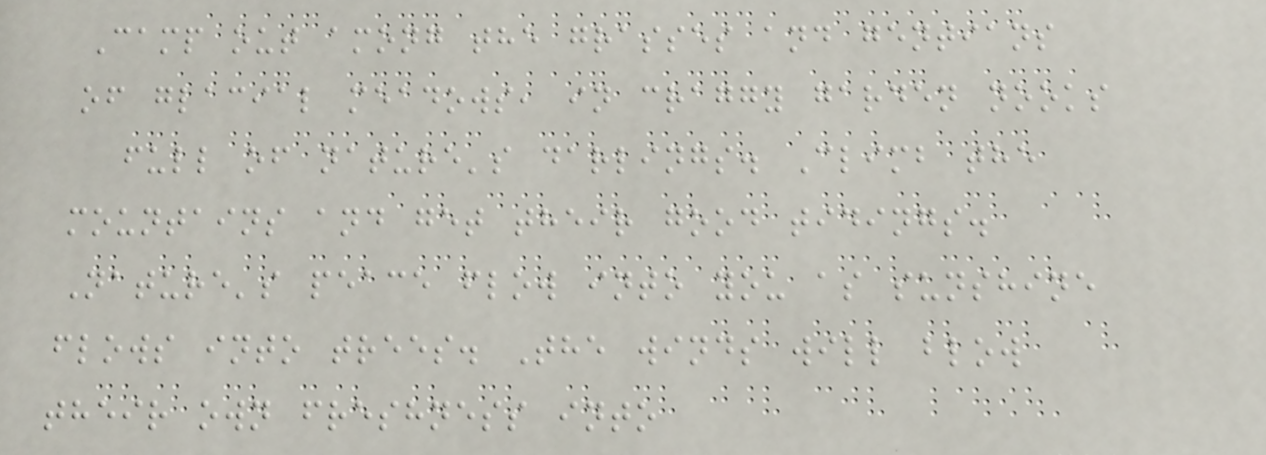Camp out among the grasses and gentians
of glacial meadows, in craggy garden nooks
full of nature's darlings. Climb the
mountains and get their good tidings.
Nature's peace flow into you as sunshine
flows into trees. The winds will blow
their own freshness into
